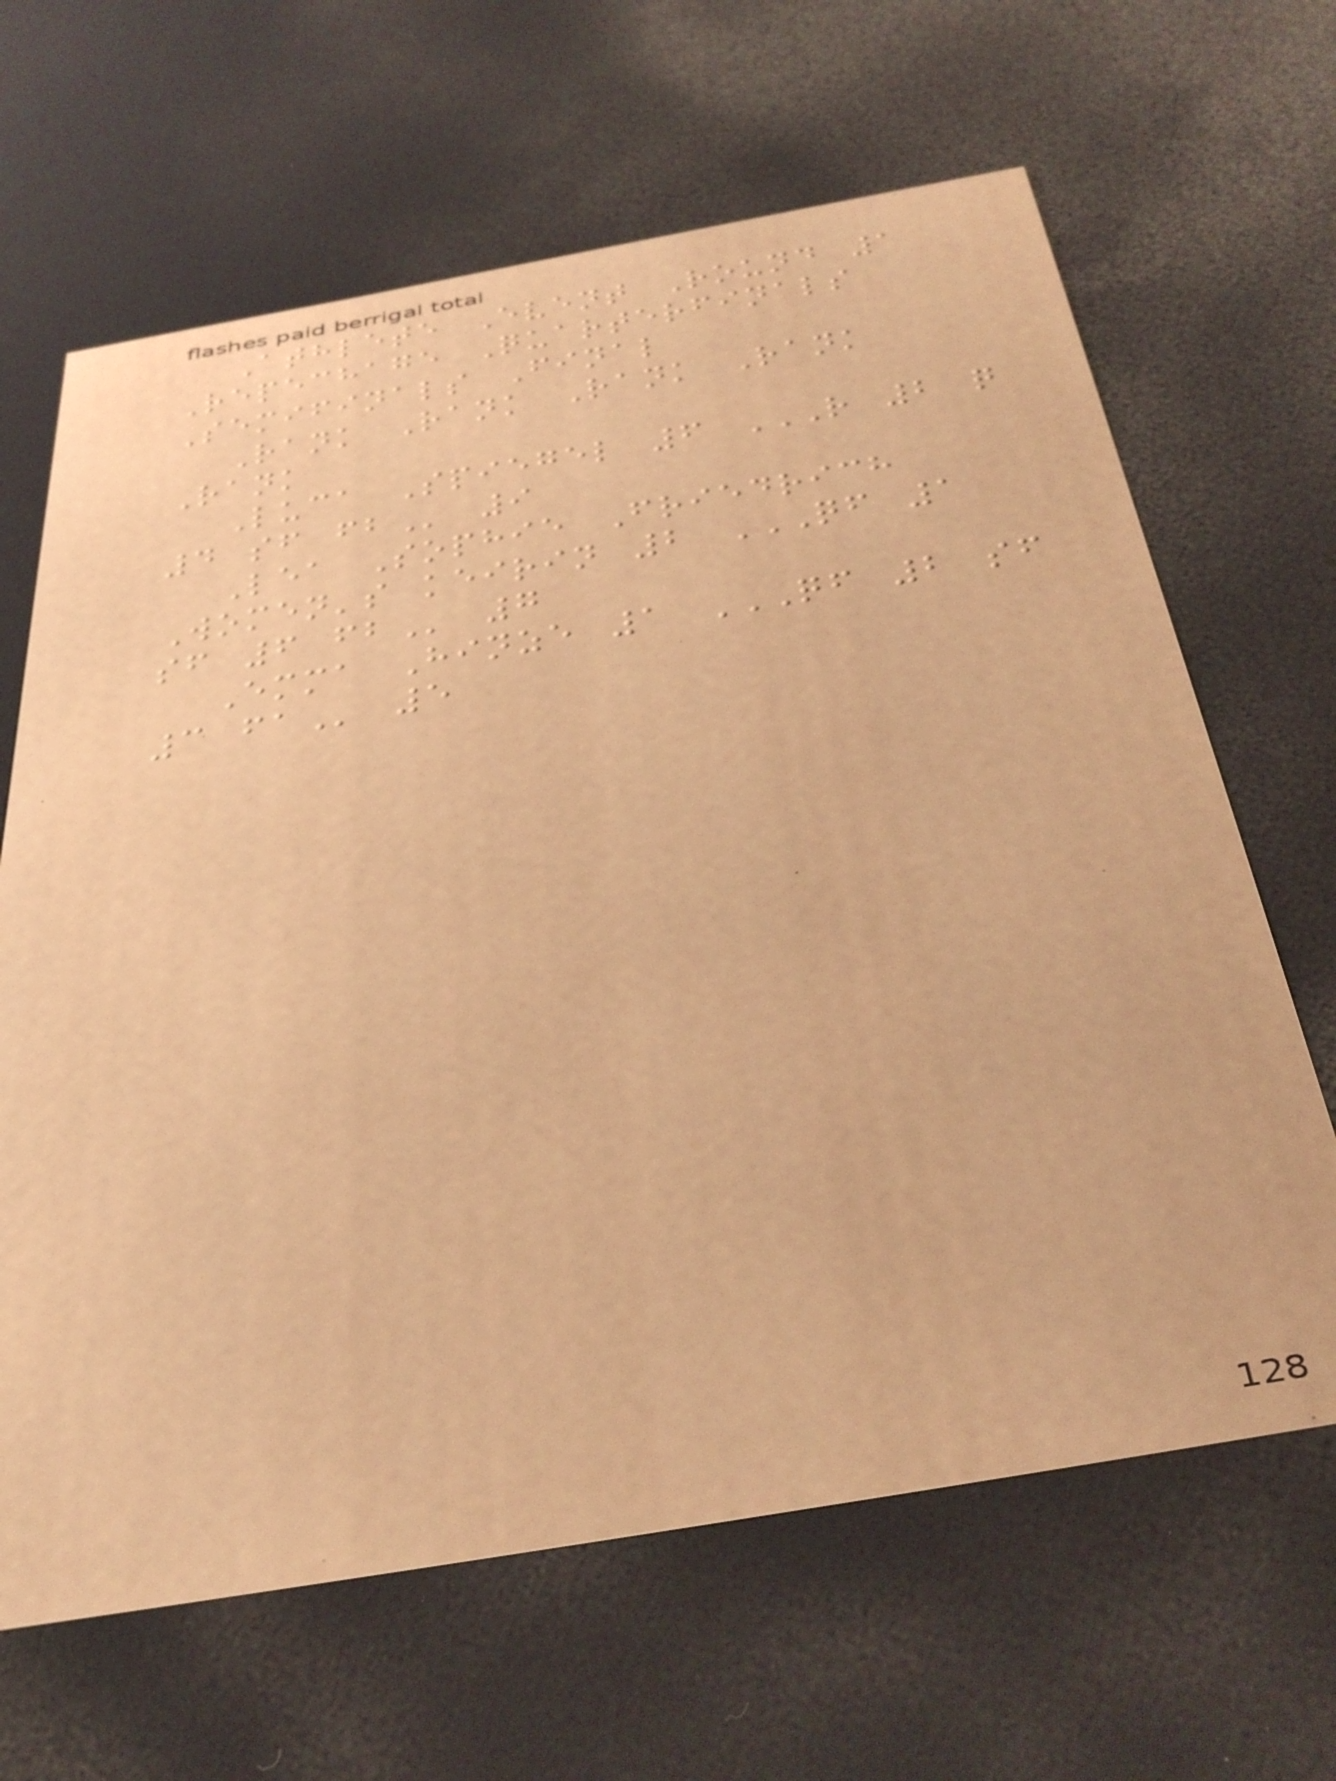Athlete Event Round 1
Repechage Quarterfinals
Semifinals Final
Rank Rank Rank Rank
Rank
Luca Spiegel 6 R 2 Q
4 SF FB 9
Lea Sophie Friedrich
Women's keirin 2 QF 1
SF 6 FB 7
Emma Hinze 1 QF 2 SF
3 FA 5
